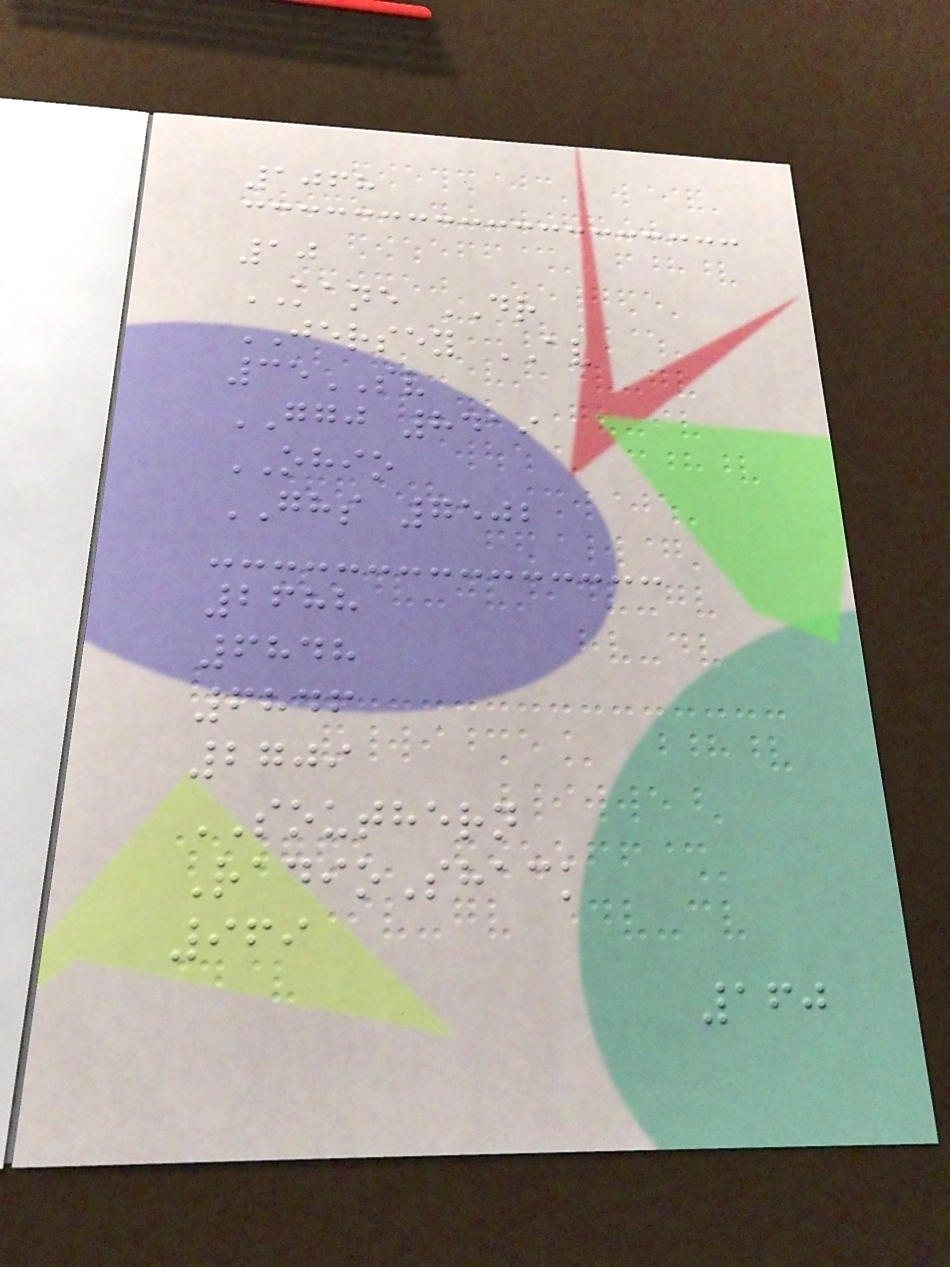1068
10
KANE DR
JERSEY AV
35SV
GGJ 8419
OHIO
GHS 7502
2688
6848
6846
2709
SOUTHERN
RadioShack
969
160
